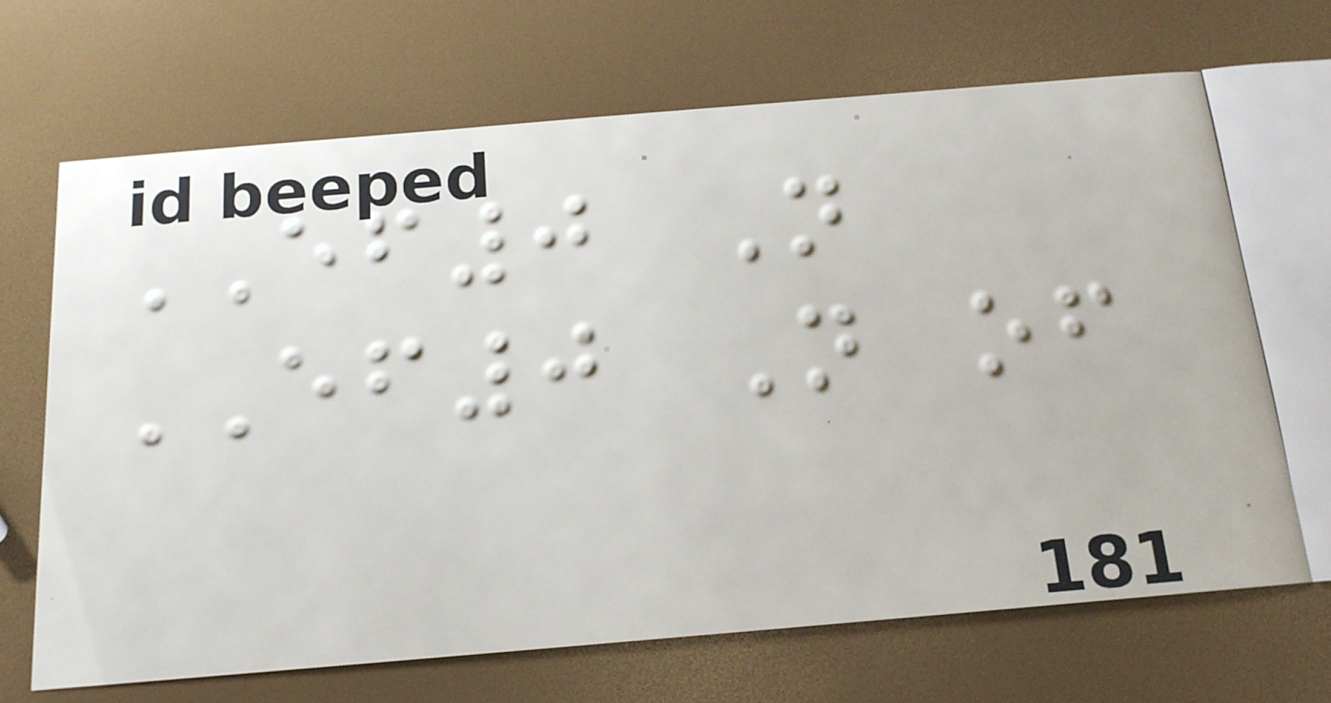EF0 N
EF0 N of
